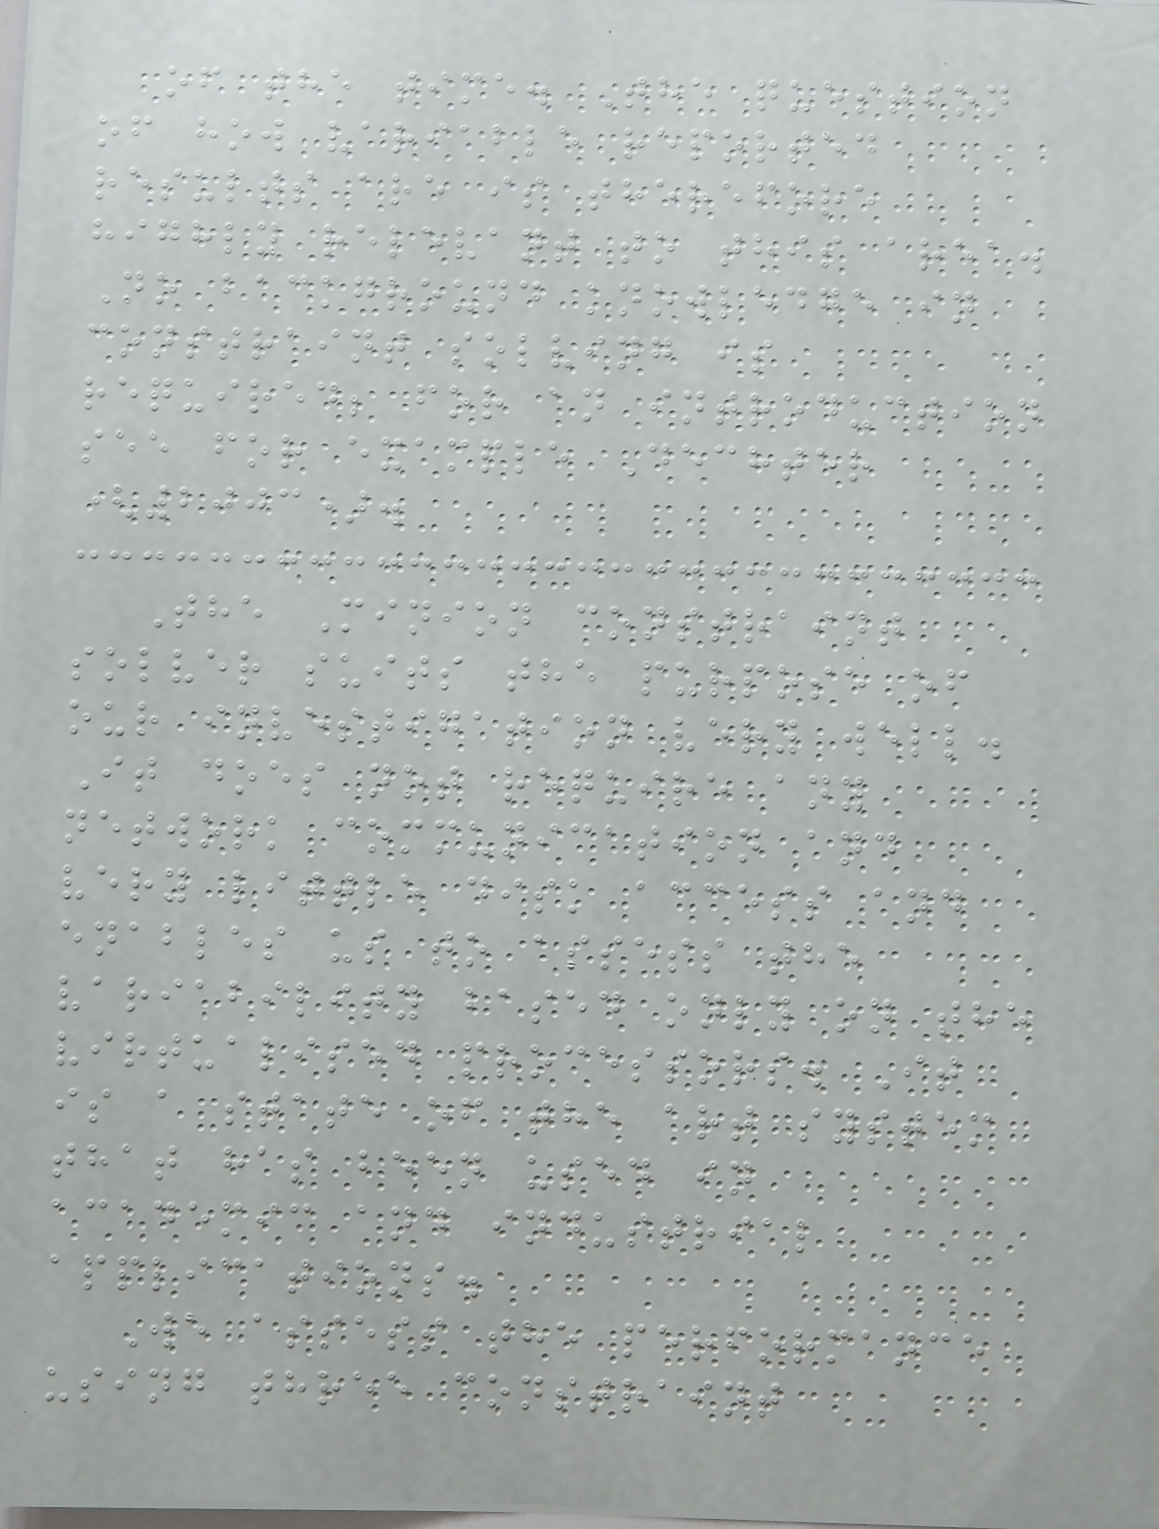of the time. The question
of how variable reported
results are is therefore
highly relevant to this area.
No background knowledge in
constraint solving is
required; for an introduction
see for example Dechter
(2003).
The Minion constraint
solver suits the purpose of
our investigation very well.
It does not require any
network communication and
very little disk access and
enables us to assess the
variability based only on the
virtualised processors. It
is a state of the art system
that has been used in
academic and industrial
applications.
We assess the performance
using three constraint
